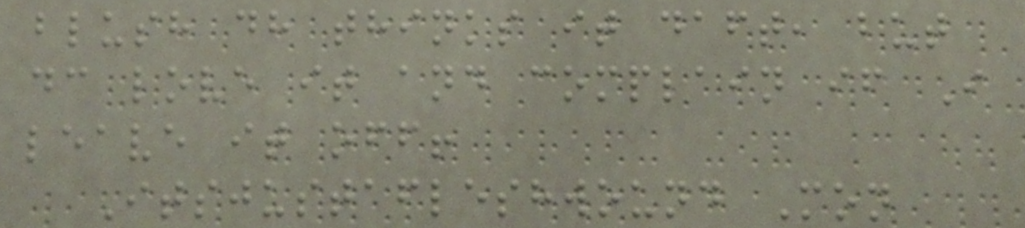blush dh thinks it daft, but
dc love it and complain if I
leave it off!
Itsjustafleshwound Mon
